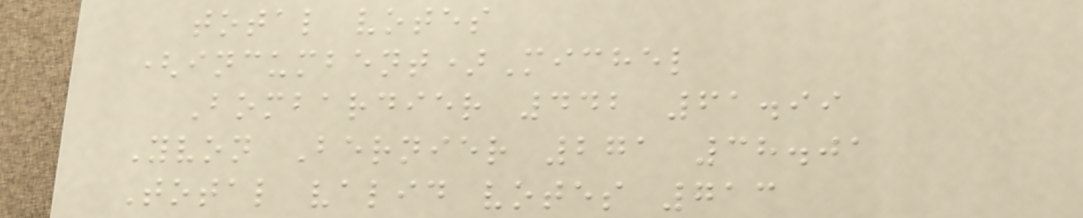total votes
(incumbent)Michel
Bombardier 442 61.99
Yvon Bernier 271 38.01
Total valid votes 713
